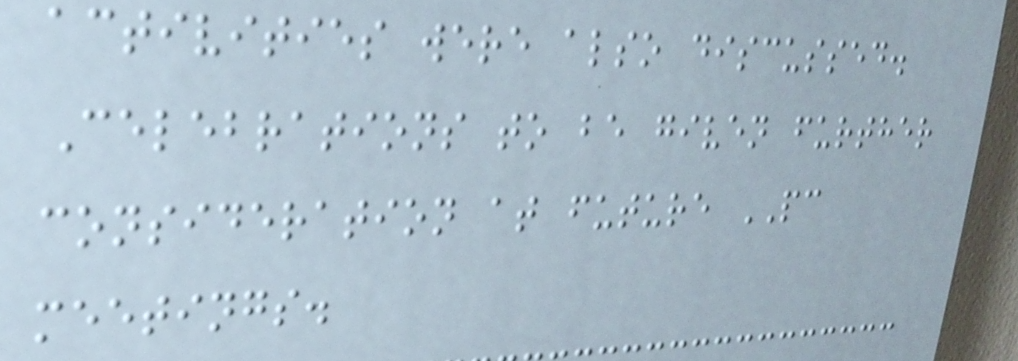activities were also discussed.
Celebrations to be given further
consideration at future PC
meetings.
